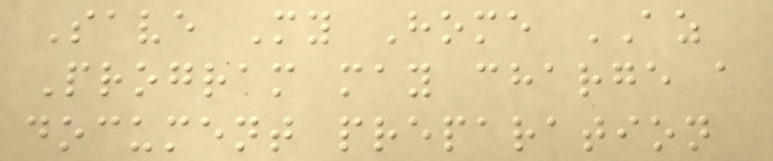Save My Home AZ
Program may charge a
document preparation
